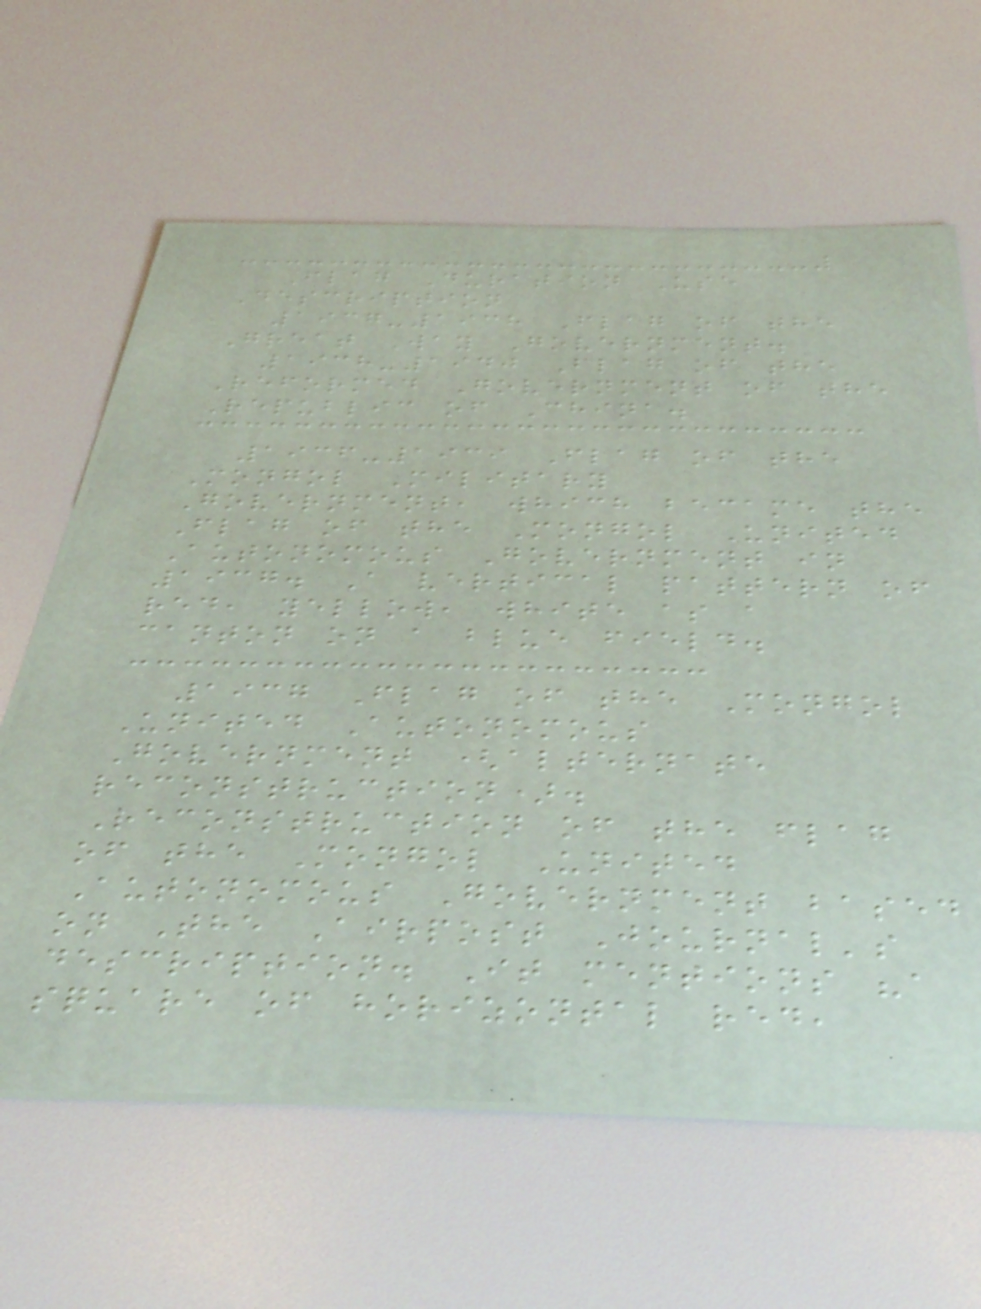Flag Duration Use
Description
1937-1938 Flag of the
Great Way Government.
1938-1940 Flag of the
Reformed Government of the
Republic of China.
1936-1939 Flag of the
Mongol Military
Government, which became the
Flag of the Mongol United
Autonomous Government in
1937. A vertical pattern of
red, yellow, white as a
canton on a blue field.
1937 Flag of the Mongol
United Autonomous
Government (alternate
reconstruction).
Reconstruction of the flag
of the Mongol United
Autonomous Government based
on The Airpost Journal's
description. It mentions "a
square of horizontal red,
